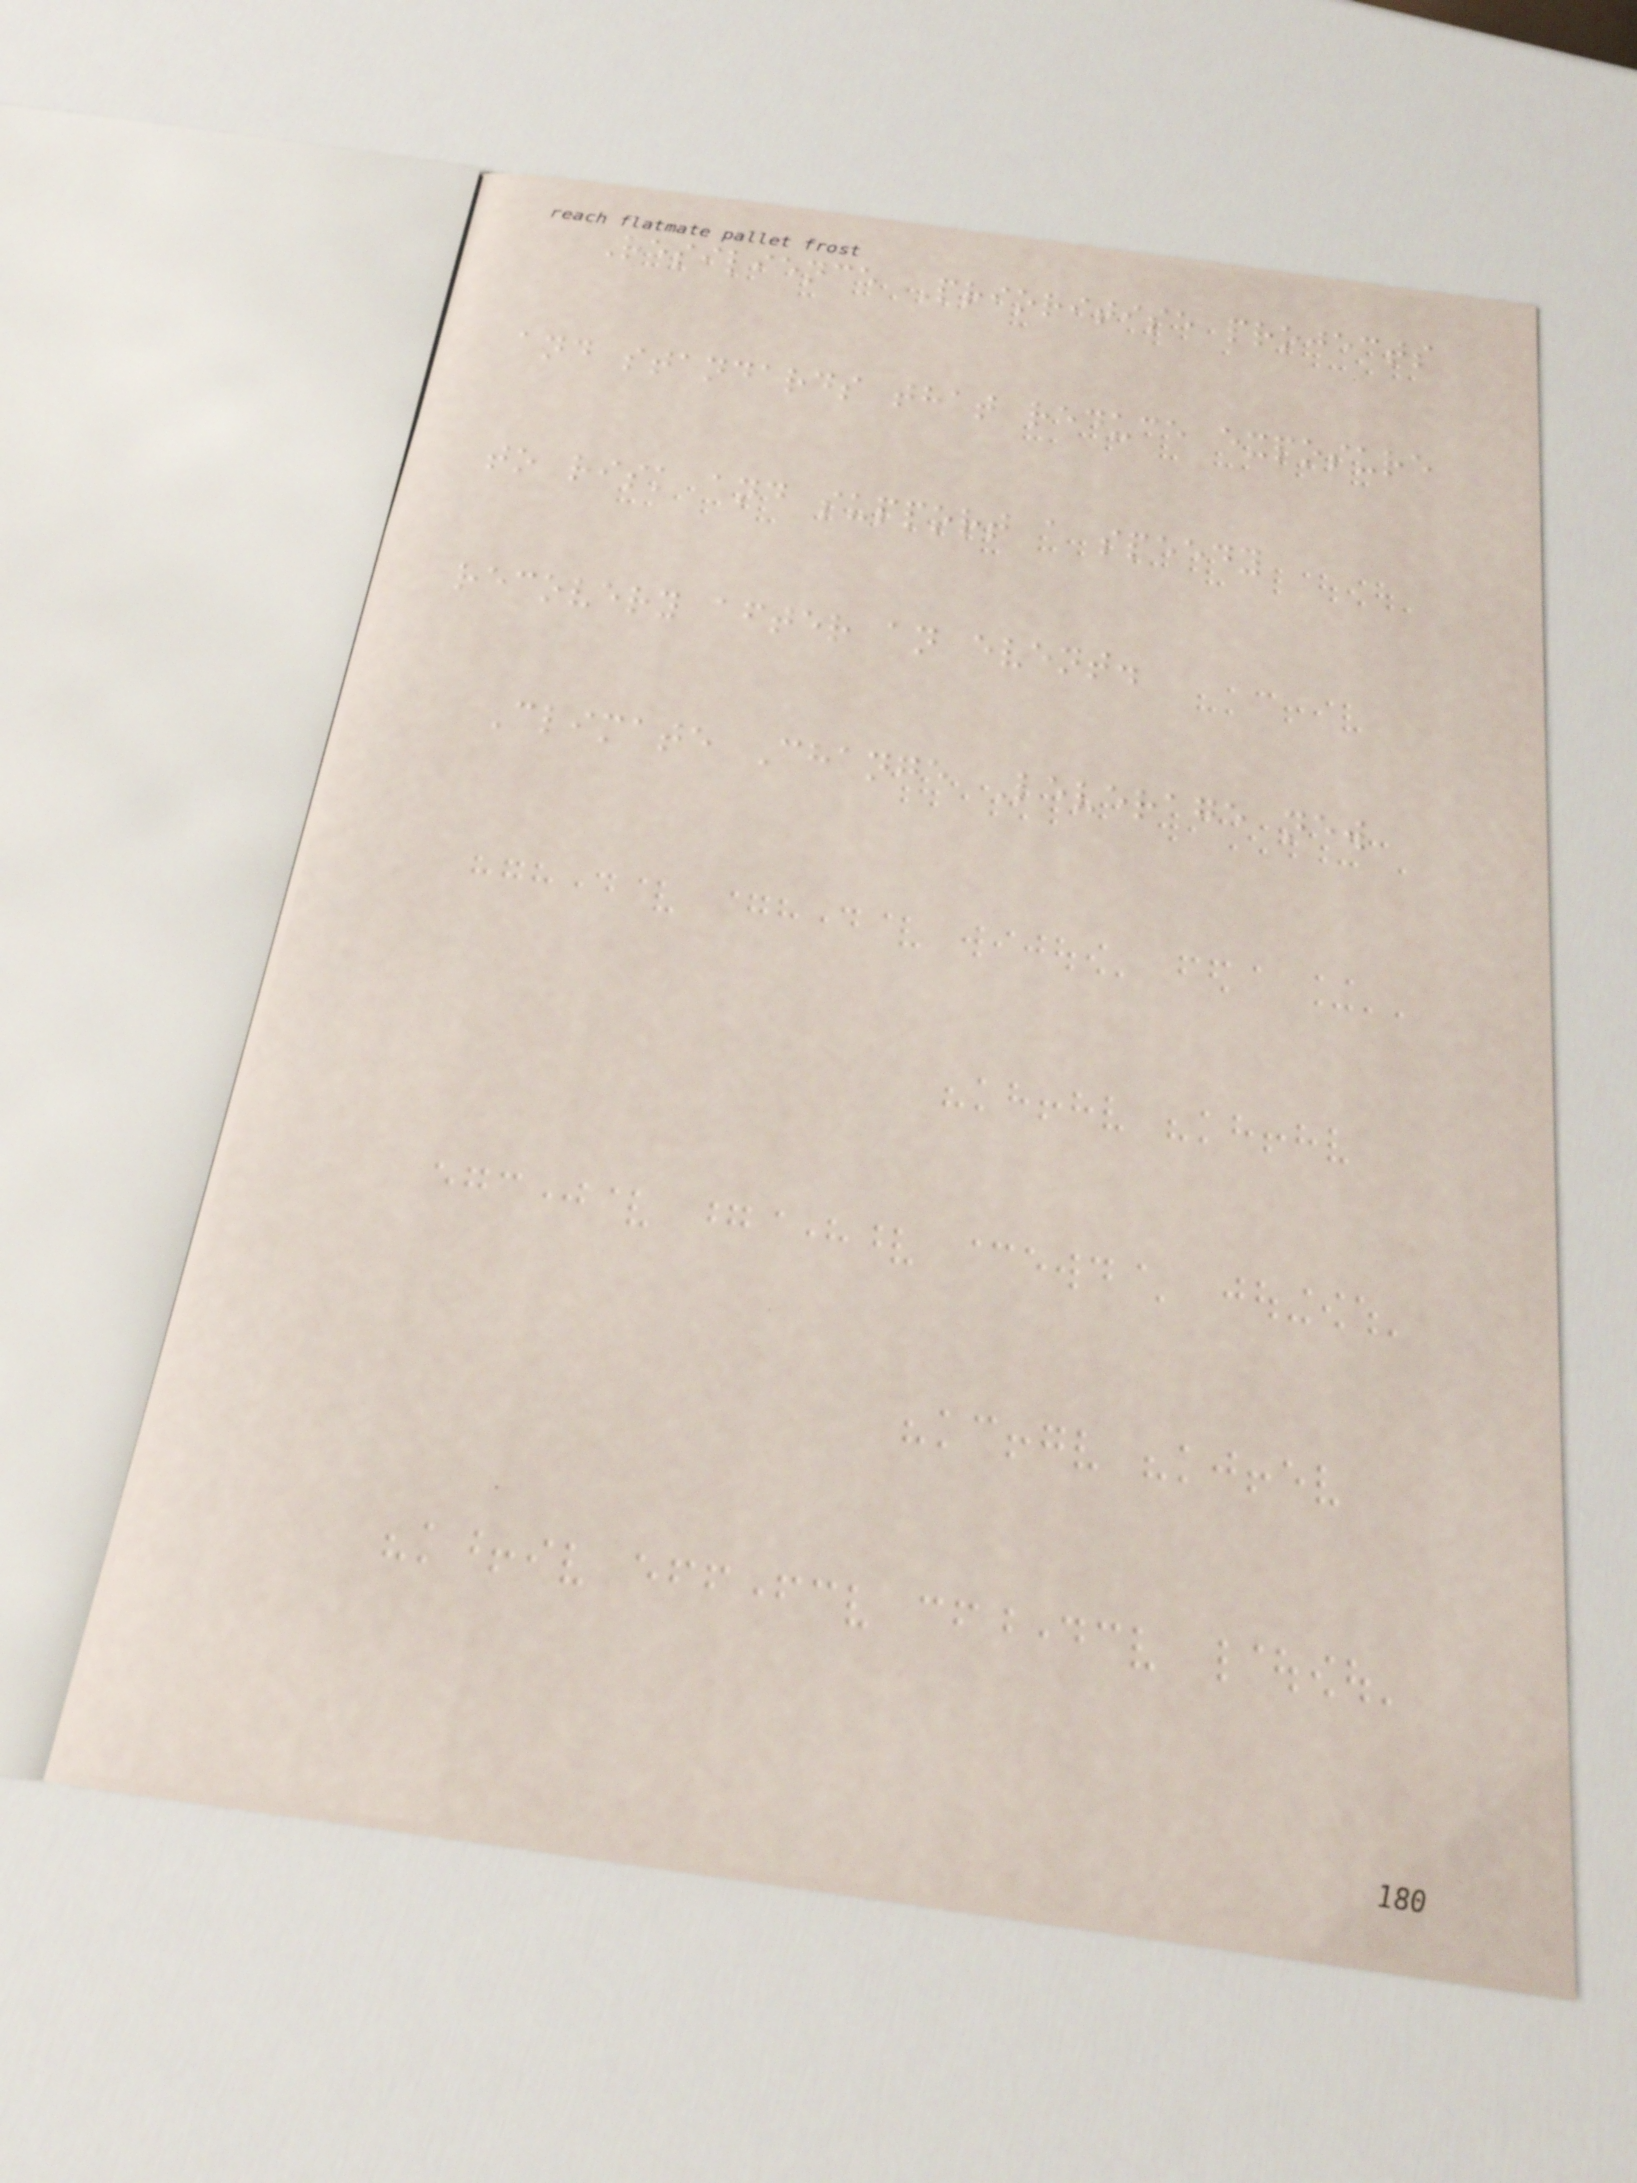Resilience Prioritise projects
and standards that reduce exposure
to risk and support a speedy
recovery after an event.
Climate Change Leverage new
